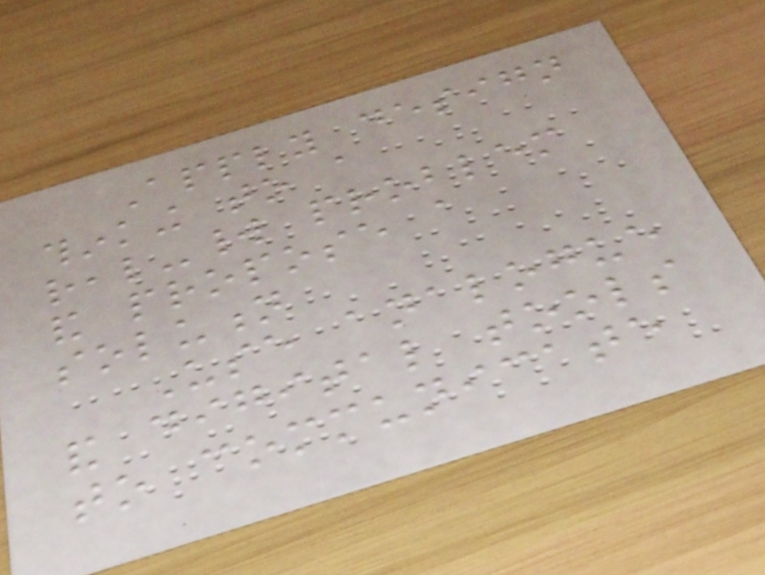Apply design
thinking to a
real-world problem
and propose a
solution
Use analogue
and digital tools
to communicate
